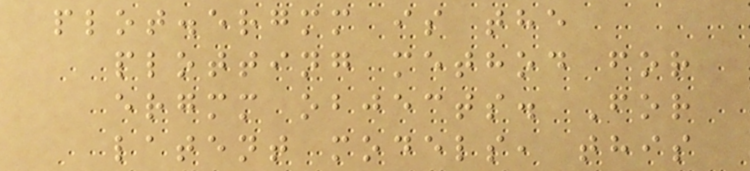plot.ergmm is the
plotting method for
ergmm objects. For
latent models, this
